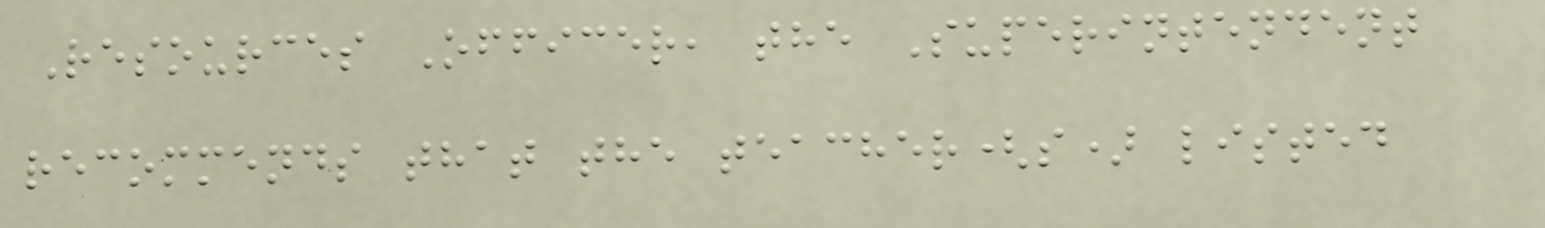Resources Officer, the Superintendent
recommends that the teacher(s) listed
